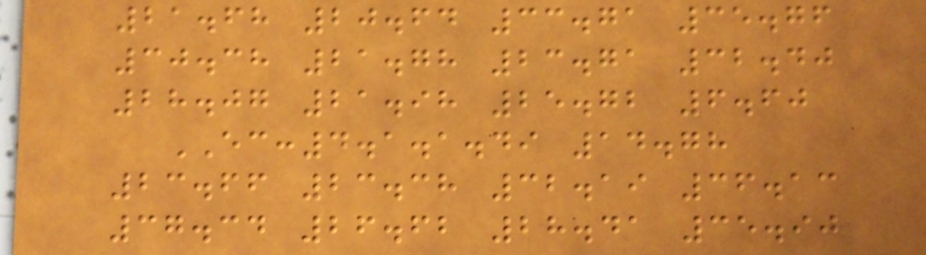21.68 20.64 33.71 35.76
30.38 21.78 23.71 32.40
28.07 21.98 25.72 6.60
EC:4.1.1.49 14.78
23.66 23.38 32.19 36.13
37.34 26.62 28.41 35.90
